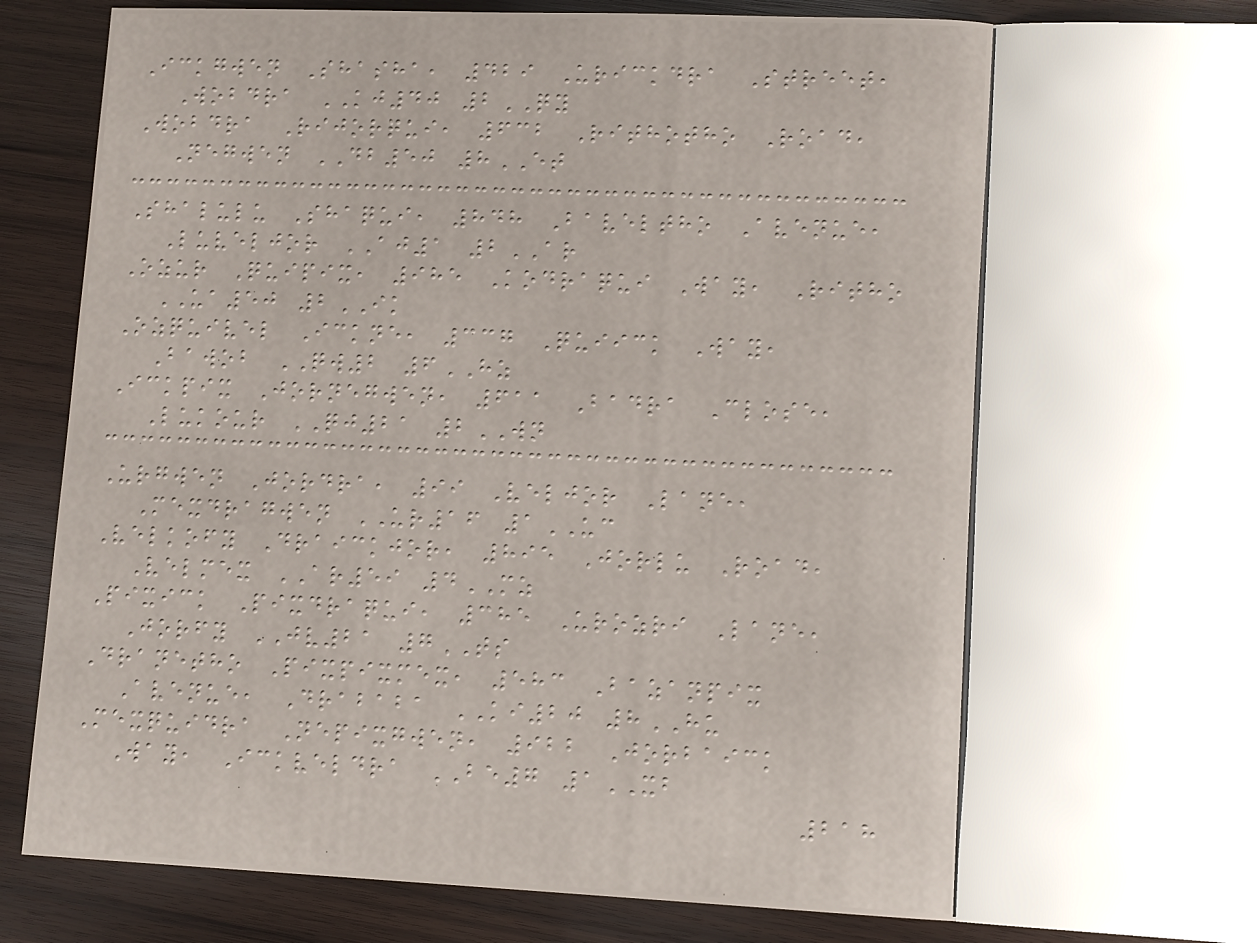Ickgwen Shasha, 429 Urickdra Street,
Wobdra KJ40 2QY
Wobdra Rijorqui, 632 Rithotho Road,
Negwen DB50 8ET
Shalulu Shaqui, 848 Baveltho Avenue,
Luveljor AJ1 2AR
Ozur Quipix, 985 Kodraqui Way, Ritho
UA50 2IK
Ozquivel Ickne, 337 Quiick Way,
Bawob QW2 6HZ
Ickpix Jornegwen, 611 Badra Close,
Lukour QJ21 2WN
Urgwen Jordra, 99 Veljor Lane,
Mexdragwen UR16 1UC
Velkofy Draickjor, 895 Jorlu Road,
Velmex AR59 4MZ
Pixick Pixdraqui, 385 Urozri Lane,
Jorfy JV21 7TS
Dranetho Pixpixmex, 583 Bazanpix
Avenue, Drababa KI20 8HU
Mexquidra Nepixgwen, 922 Jorbaick
Way, Ickveldra BE7 1XB
218
